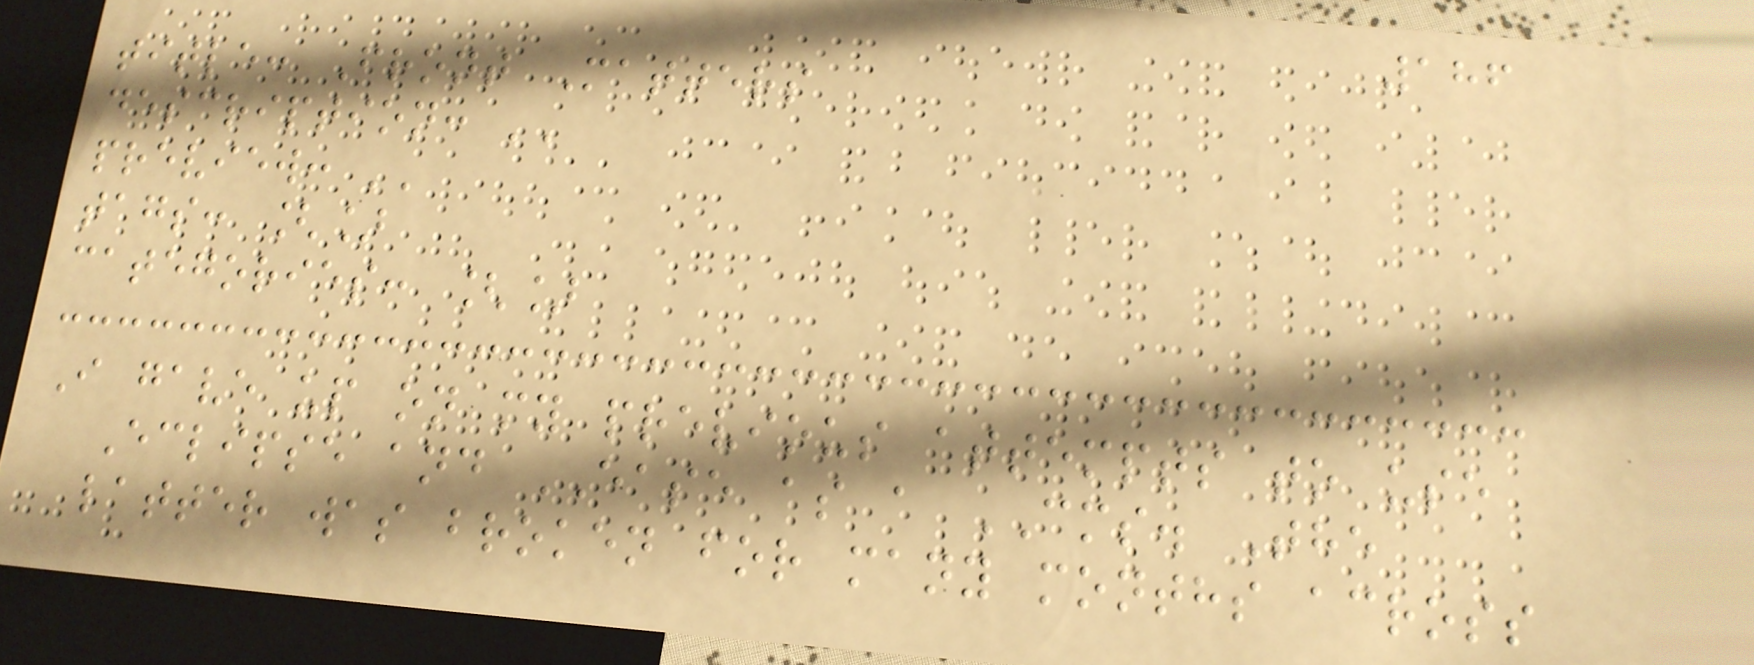186
title: Front Matters
description: ''
preview: ''
tags: []
categories: []
I gave up on my previous attempts to use
Eclipse and EASE as a CMS. The
latter was broken for many months across
